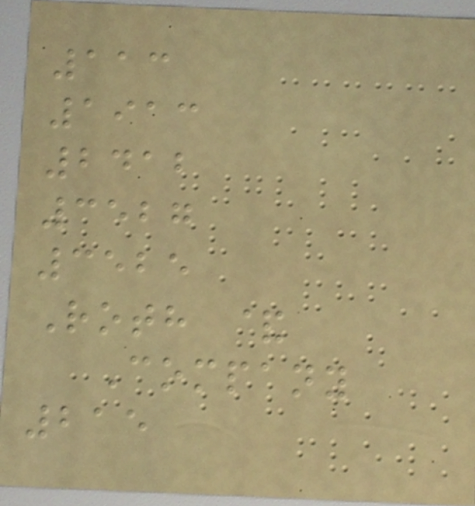113
1913
2412
3527
3525
Roth &
Company
215
